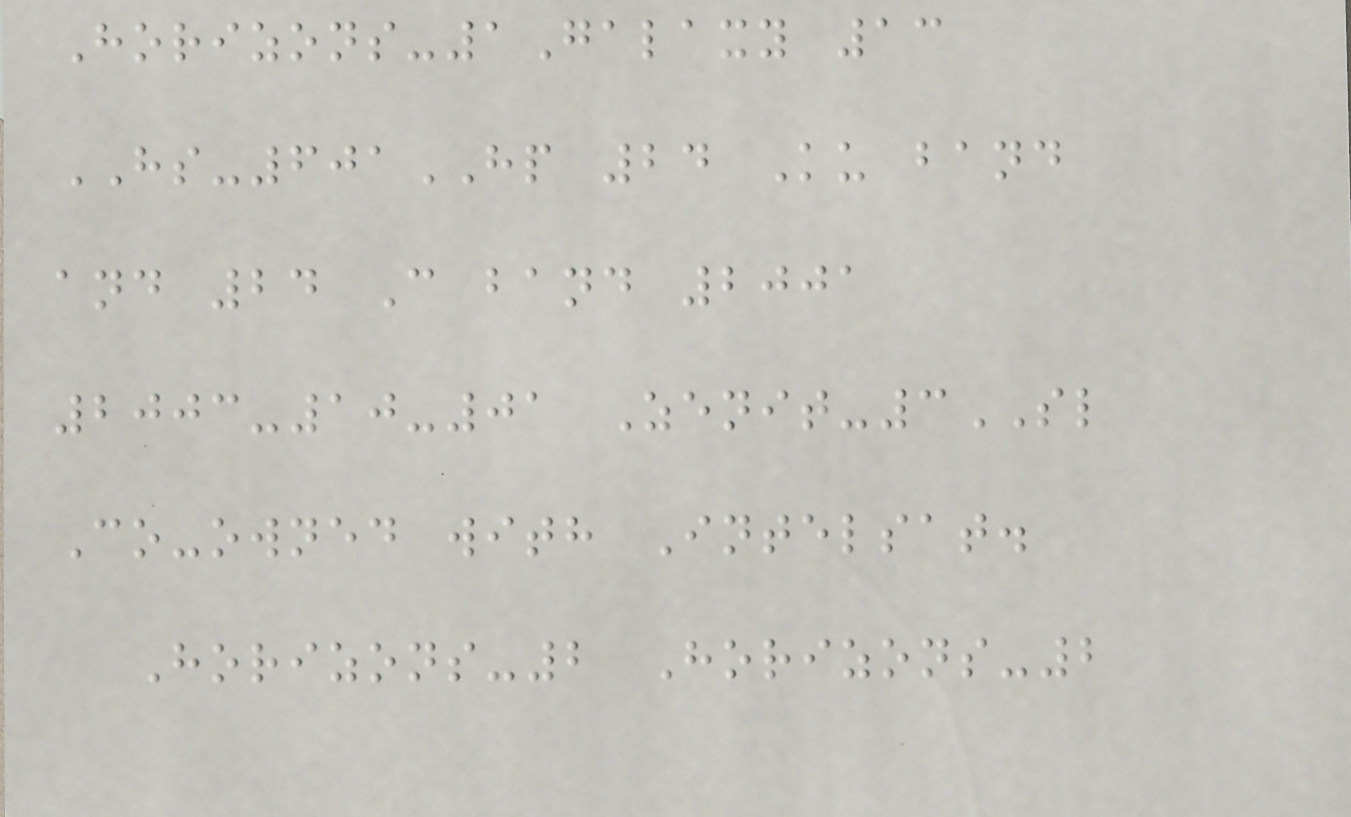Horizons-1Galaxy 13
HS-601HP 24 Ku band
and 24 C band 2001
2003-10-01 Zenit-3SL
Co-owned with Intelsat.
Horizons-2 Horizons-2
